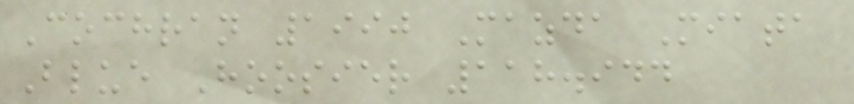Cochran 1990 Mazda Miata
Blue Hoosier 118.944
